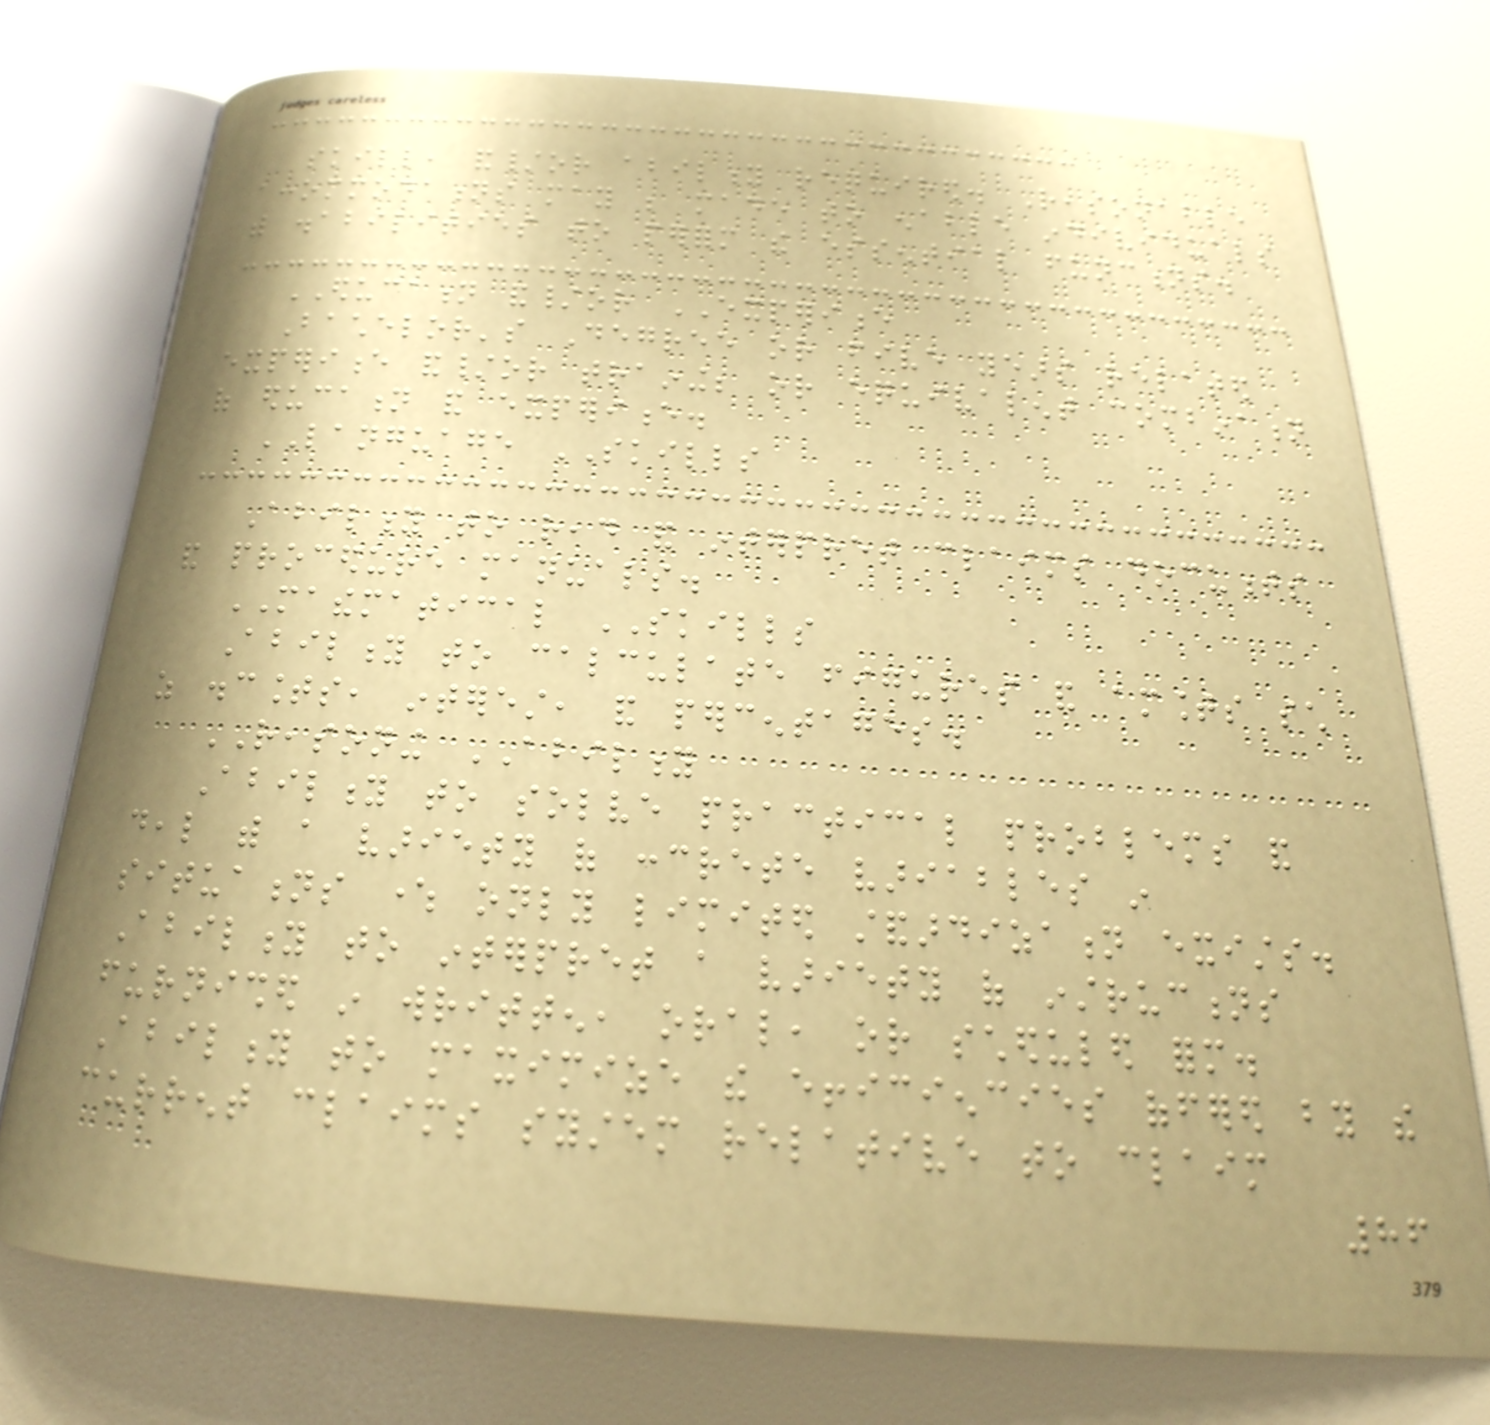skill, and/or ability required. Reasonable
accommodations may be made to enable individuals
with disabilities to perform the essential functions.
EDUCATION and/or EXPERIENCE
Bachelor's Degree or five years related
experience and/or training; or equivalent combination
of education and experience.
LANGUAGE SKILLS
Ability to read and interpret claims documents
and procedure manuals.
MATHEMATICAL SKILLS
Ability to calculate figures and amounts such
as discounts, interest, and percentages.
REASONING ABILITY
Ability to solve practical problems and
deal with a variety of concrete variables in
situations where only limited standardization exists.
Ability to interpret a variety of instructions
furnished in written, oral, or scheduled form.
Ability to maximize the efficiencies offered by the
current claims system relative to claim
86
